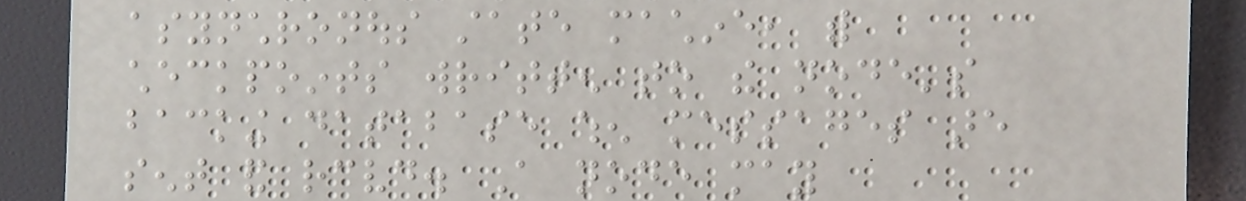asynchronous state machine, with
checkpoints written to the node's
backing database when messages are
sent and received. A node may
